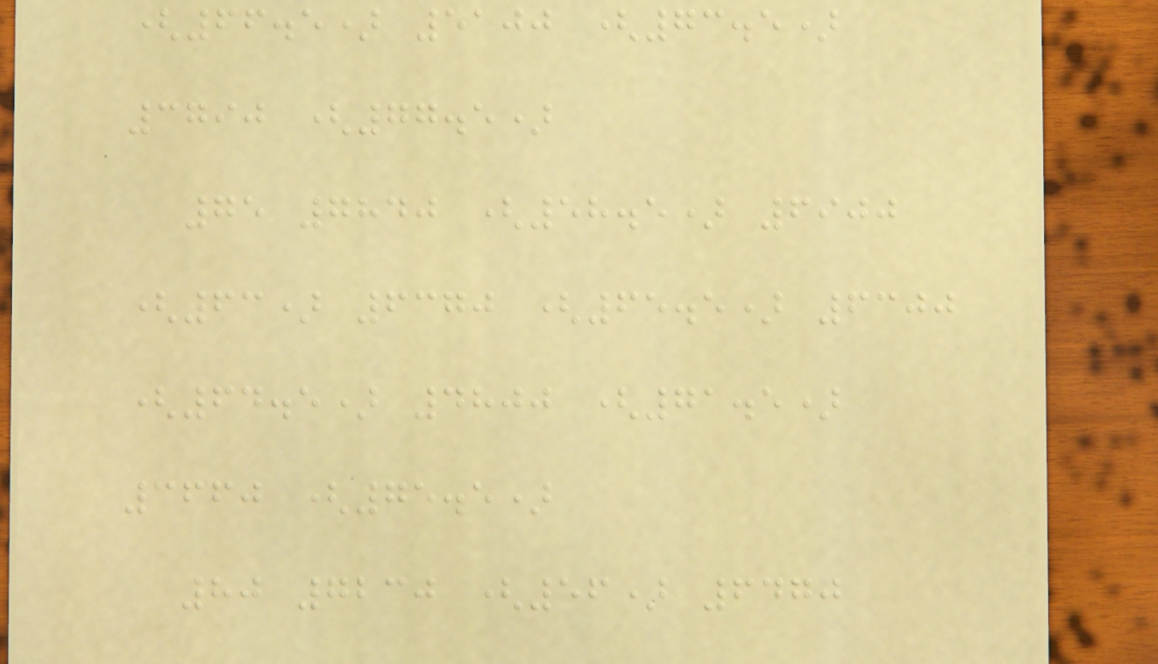(66.5) 5100 (73.5)
3790 (77.5)
75 7840 (58.5) 6900
(63) 6370 (65.5) 6300
(64.5) 4800 (71.5)
3660 (75.5)
80 7230 (56) 6470
